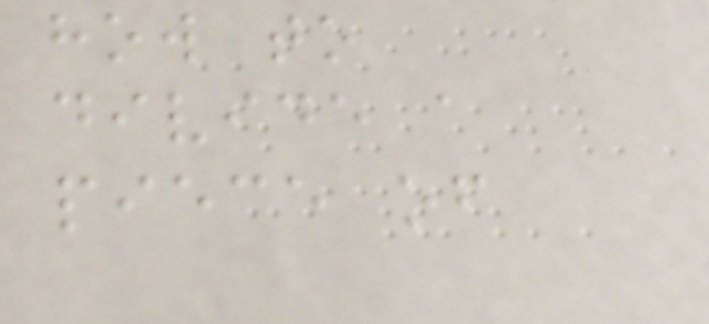how to
divide a
piece of
